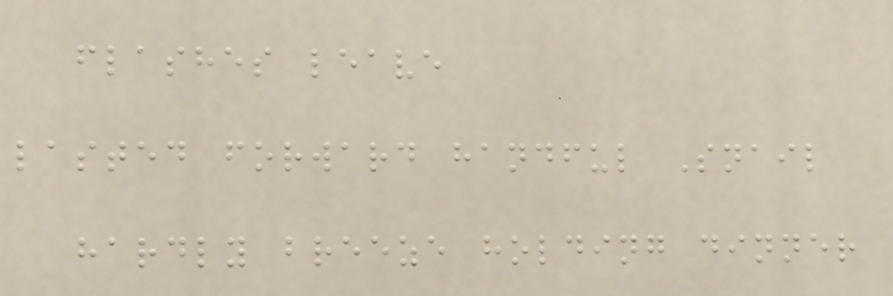flashes leave
lasted forward handful Snail
hardly breeze holding dinner
